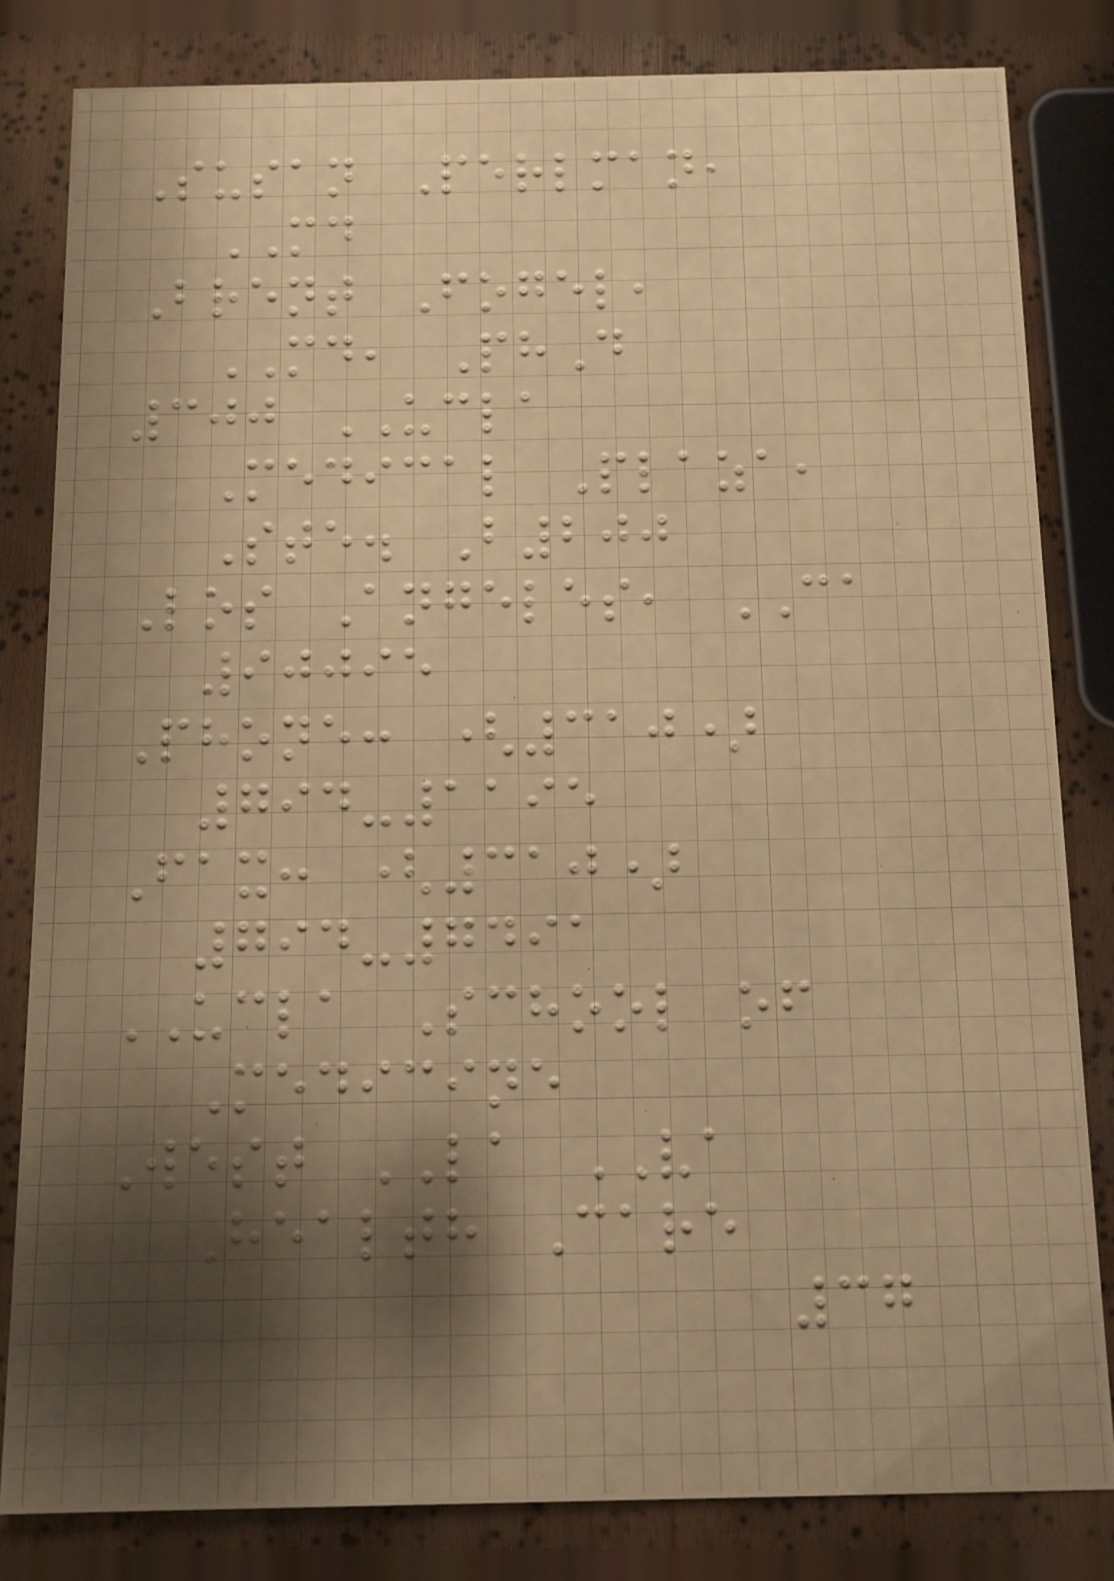Susan Perlman,
MD
Brent Fogel,
MD, PhD
300 UCLA
Medical Plaza,
Ste. B200
Los Angeles, CA
90095
Phone: (310)
794-1195
Fax: (310)
794-7491
UCLA School of
Medicine
West LA VA
Health Care
37
